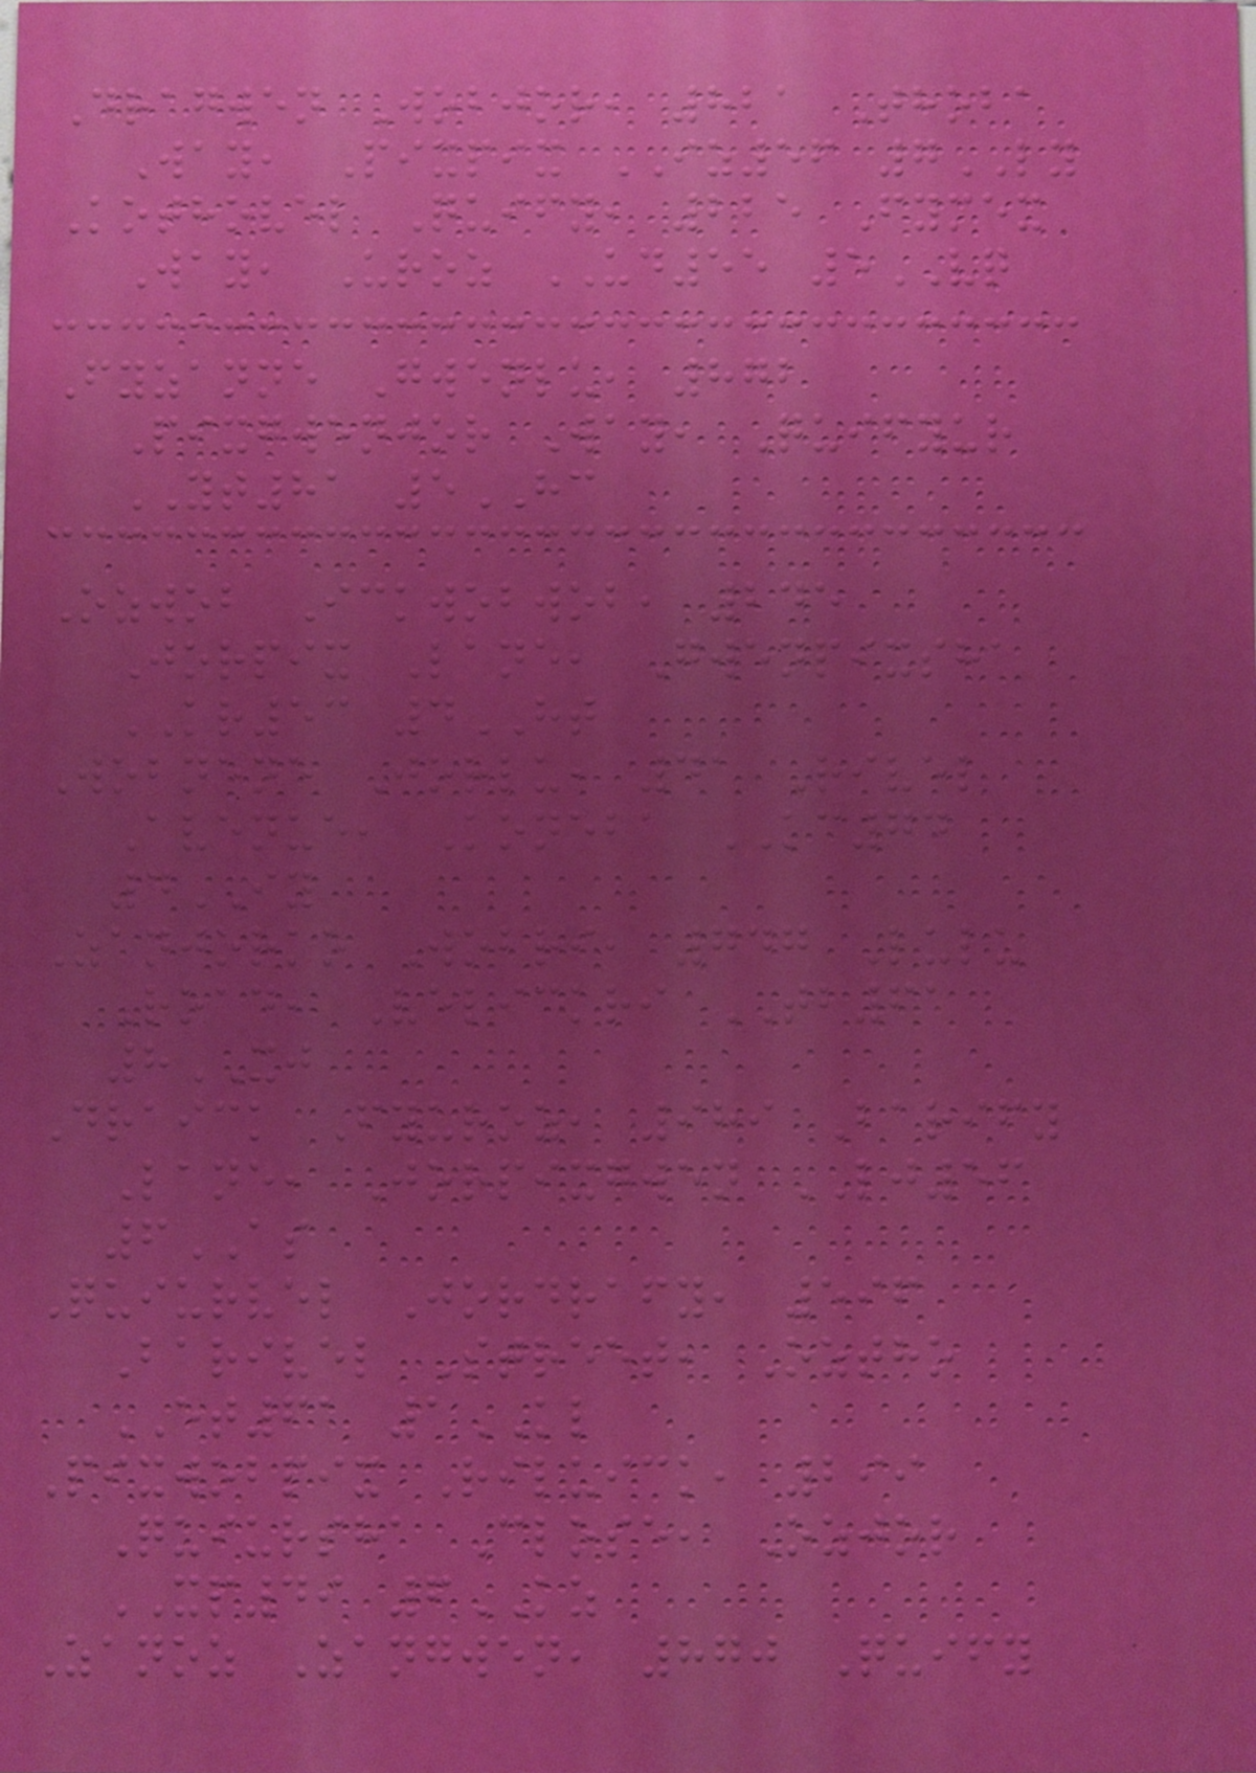Dragwen Wobjor, 821 Thoba
Way, Pixpix IZ56 7LY
Kothovel Quify, 225 Fymex
Way, Uroz UD55 5VQ
Fyzanne Gwenlu, 872
Pixgwenjor Way, Quifyur
YT81 5HC
Ozwob Ickwobwob, 245
Jorpix Lane, Gwenpixsha
KR53 4HT
Wobnene Jorlu, 41 Rivel
Avenue, Koneba KC74
4IY
Zanjorko Wobri, 747 Lulu
Road, Velickri TB61
8XJ
Draick Fyuroz, 989 Barify
Lane, Jorpixgwen LJ56
6AS
Quiurvel Jordrafy, 596
Barivel Street, Oztho
ET61 1KL
Pixwobpix Riluick, 299
Quiursha Close, Ozjor
XP49 6KZ
Zanoz Zangwen, 870 Quify
